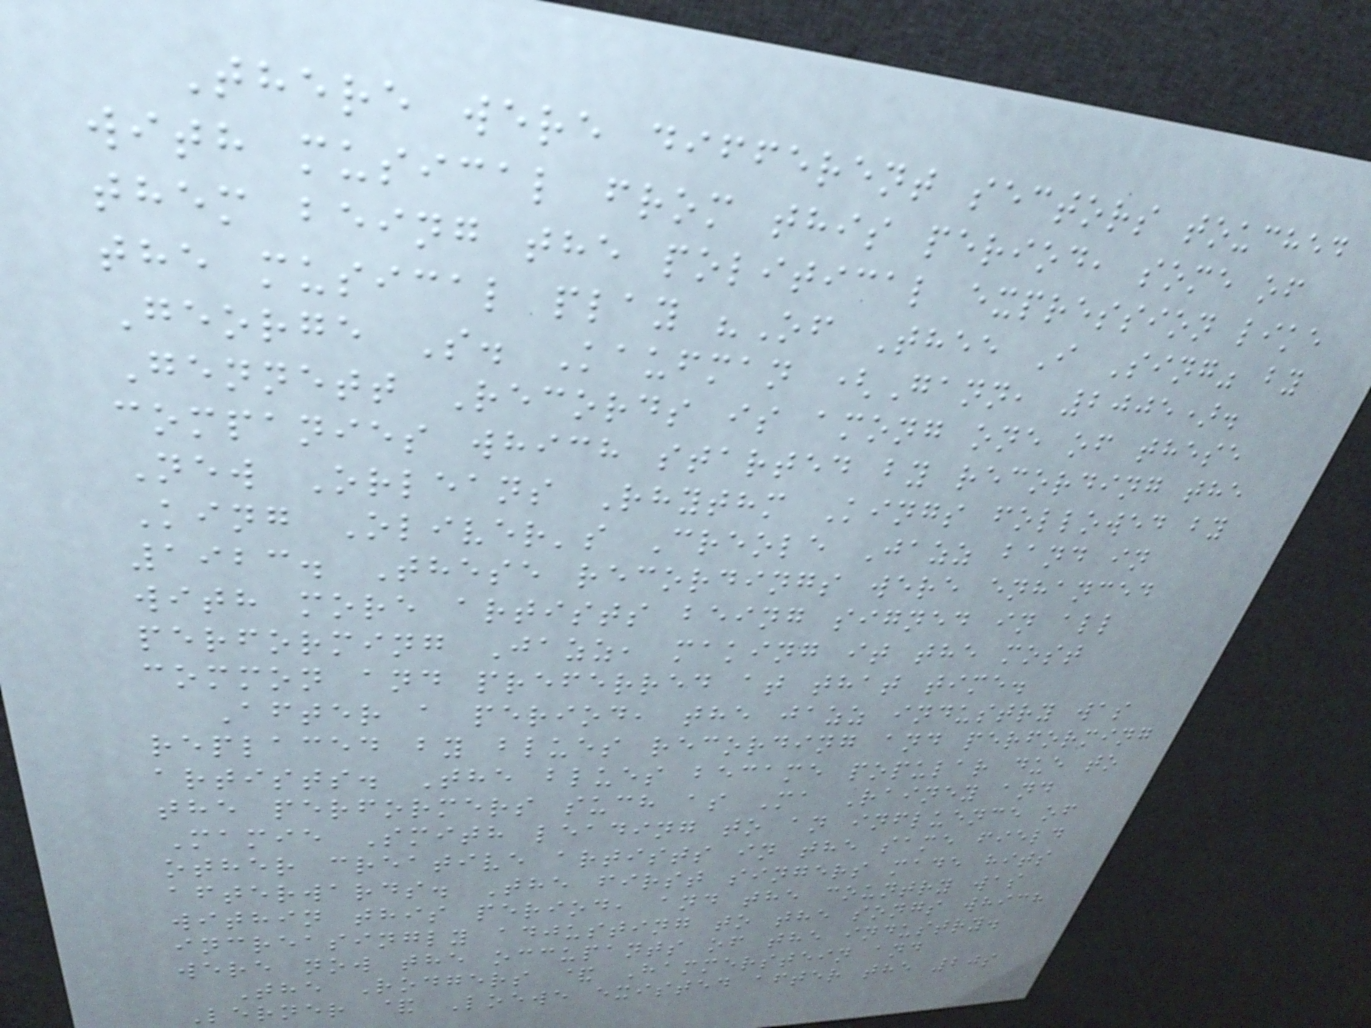There were different sectors touched
with musical from this period, some of
them being the political expression like
the musical play "Of Thee I Sing" by
George S. Kaufman (Gann, 2005).
Gennett Records is among one of these
companies which started by recording the
New Orleans Rhythm Kings followed by
King Oliver's Creole Jazz band in
1923. These recordings were enhanced
with more artists being signed in all
performing Jazz, making it the most
common and preferred at that time.
After a period, the jazz industry was
replaced by blues recording and performing
artists. The blues became popular due to
the performers such as Ma Rainey and
Mamie Smith leading to an influence of
other creative artists in the same field
afterwards. The first singers made hits
within this period, and the country was
increasingly adjusting to the songs which
were now the occupants of the industry.
The Rodgers & Hammerstein and
Lerner & Loewe existed after the 20s
